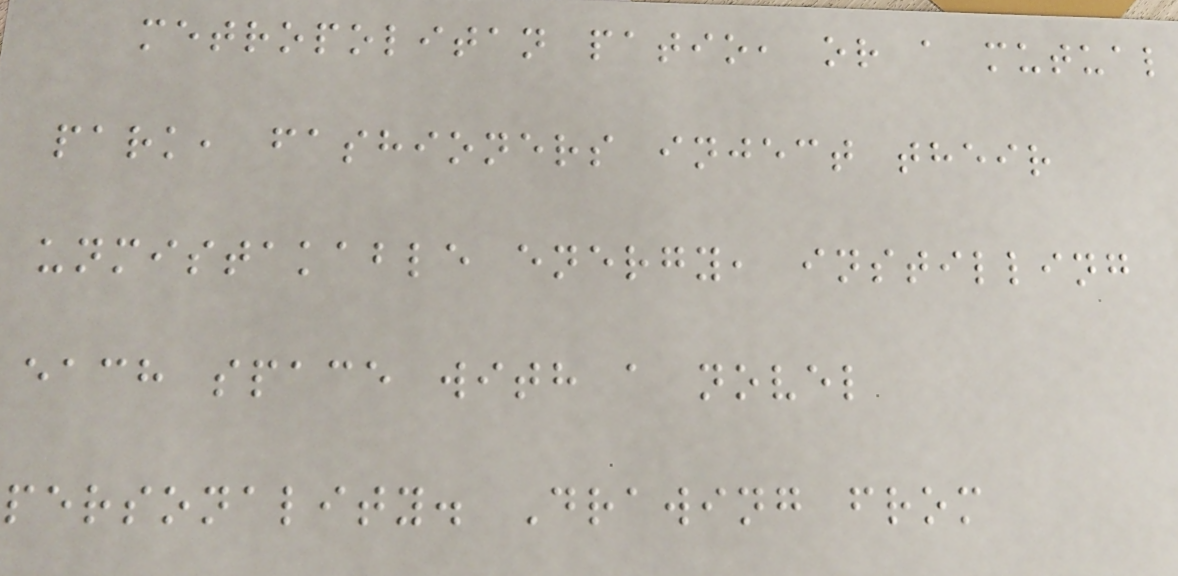metropolitan patio, or a mutual
park, fashioners inject their
unmistakable energy, instilling
each space with a novel
personality. Drawing from
